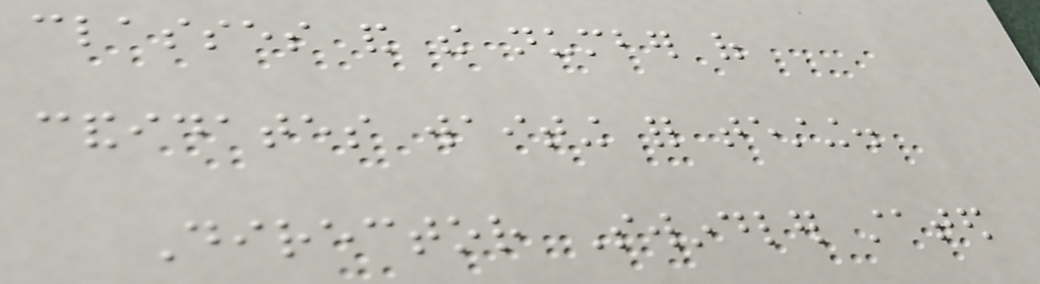classes and the number of
candidates waiting for testing.
Director Swindler stated
